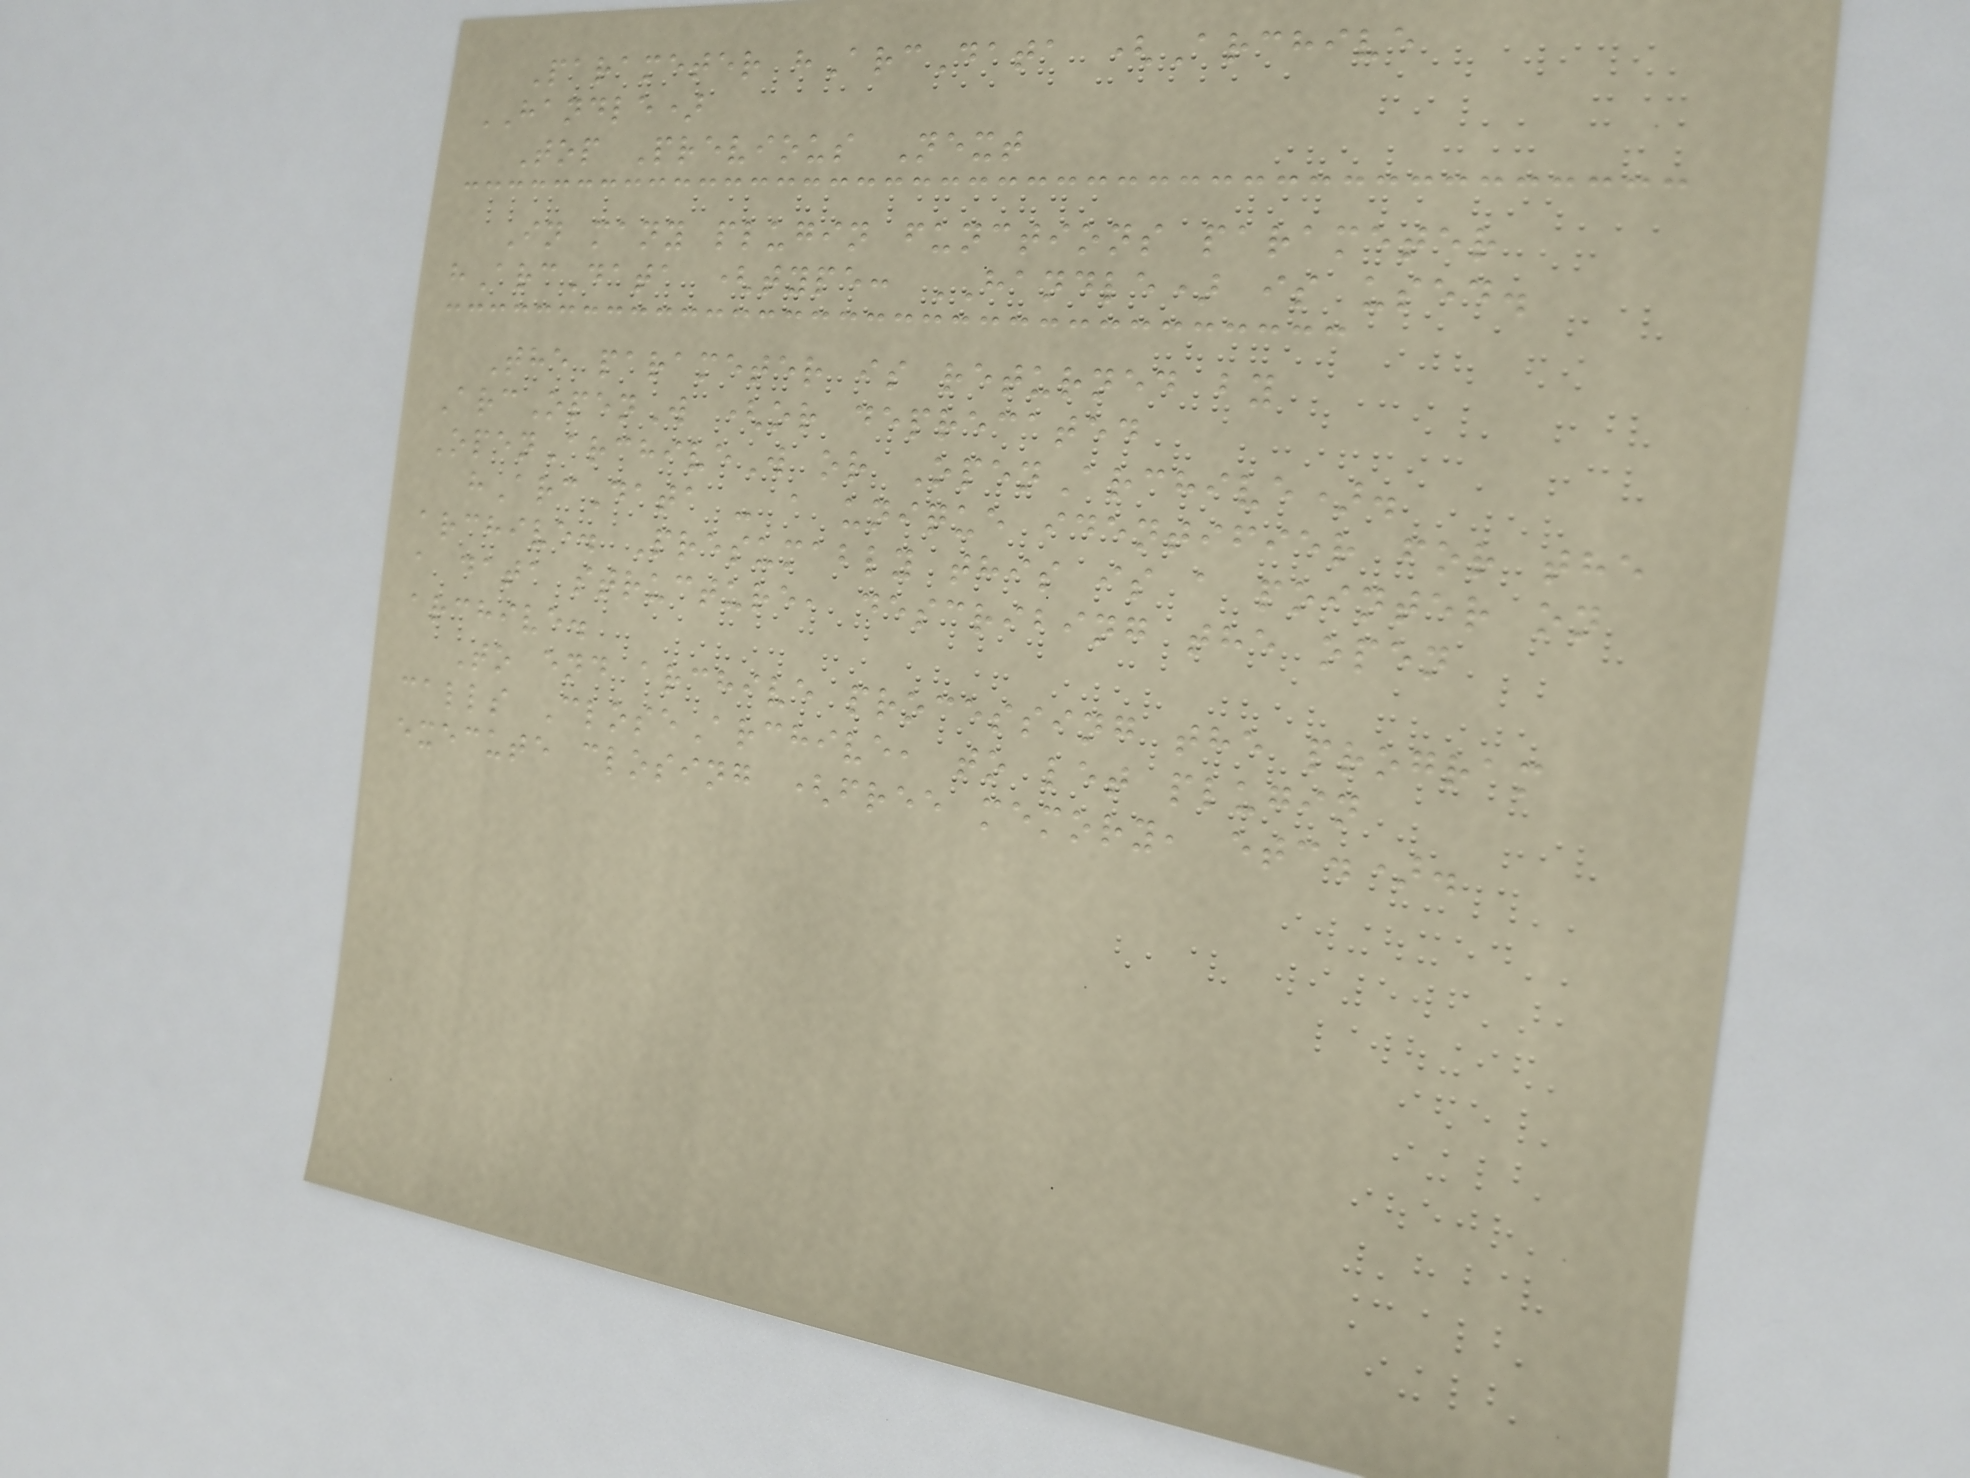Parameter hArcData (Archive
HANDLE)
Top Previous Next
In many plugin functions parameter
hArcData (type: HANDLE) is used.
The parameter is returned by
ArcOpenW (or deprecated
OpenArchiveW or OpenArchive).
hArcData - a unique identifier for the
archive. Presumably this is a pointer on
a data structure, describing the open
archive.
To end archive processing the program
calls CloseArchive, to let plugin
execute closing (free memory, etc.).
